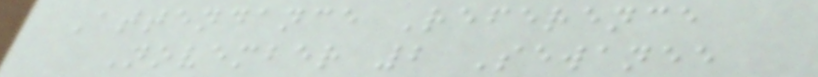Attendance Reference
November 2 Sewanee
